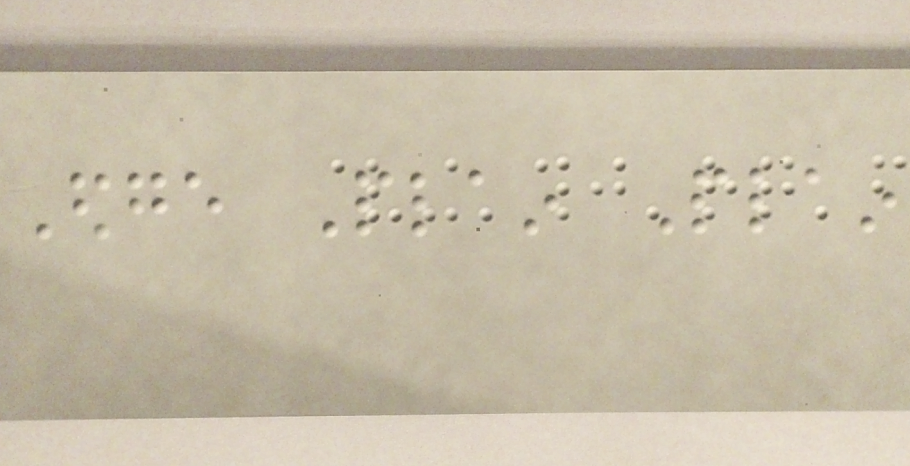Edge Plain Plain
